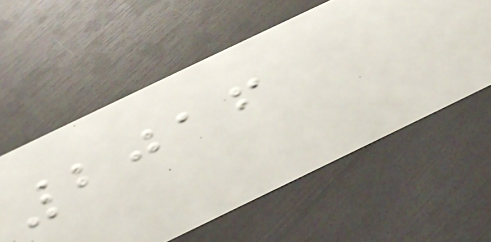2016
